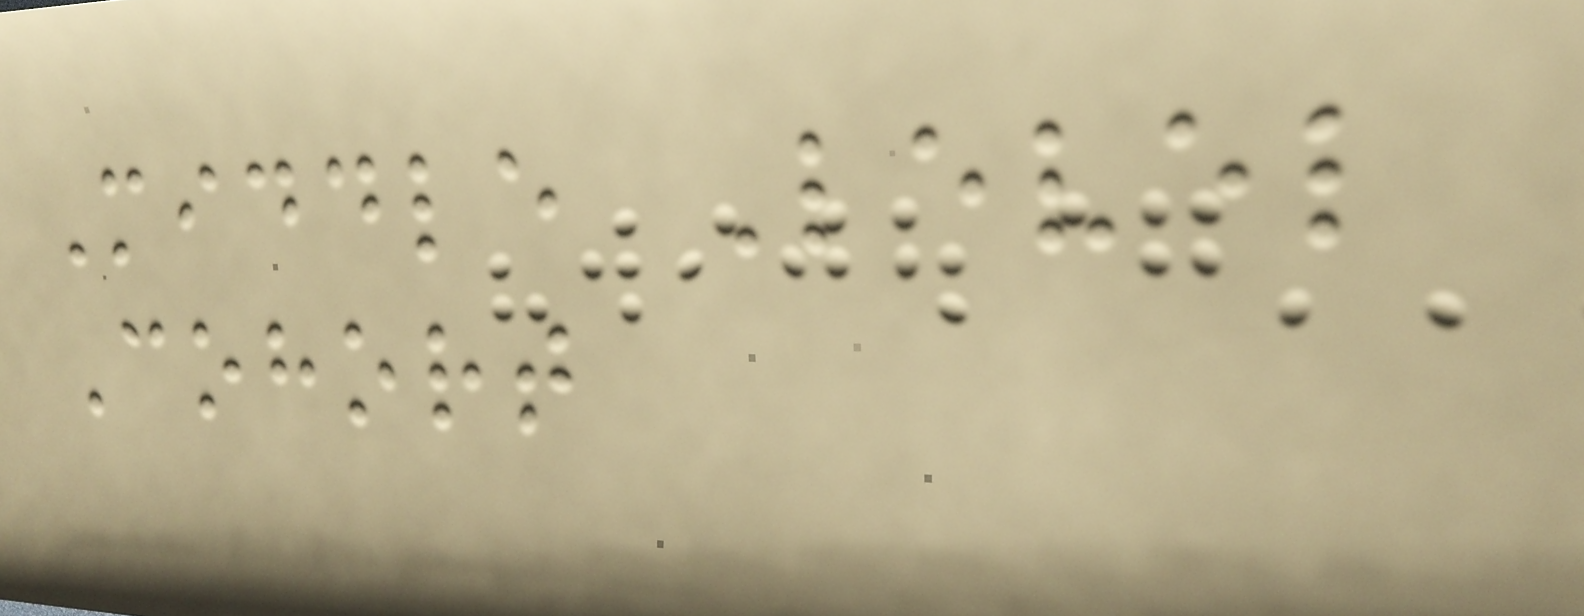Middle Level
Cohort
